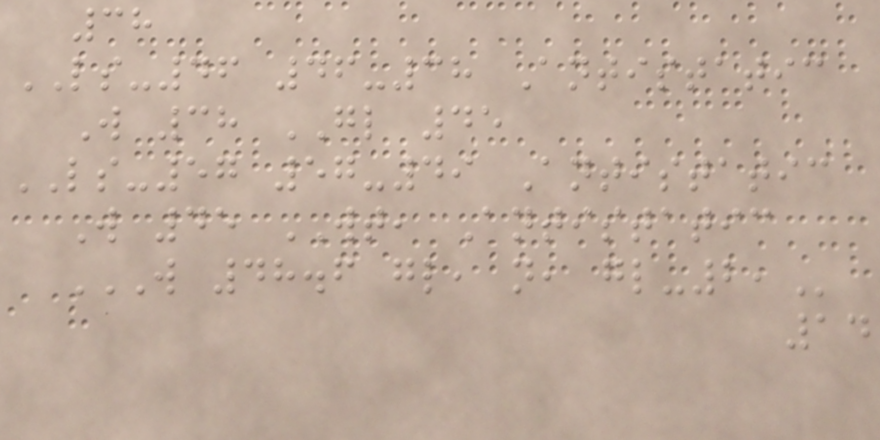38
LS-46 46-38 Antistatic
W 38 GL 45
LS-57 57-49 Antistatic
W 45 WT, Antistatic
W 48.6 GL, N, GL-2,
14
